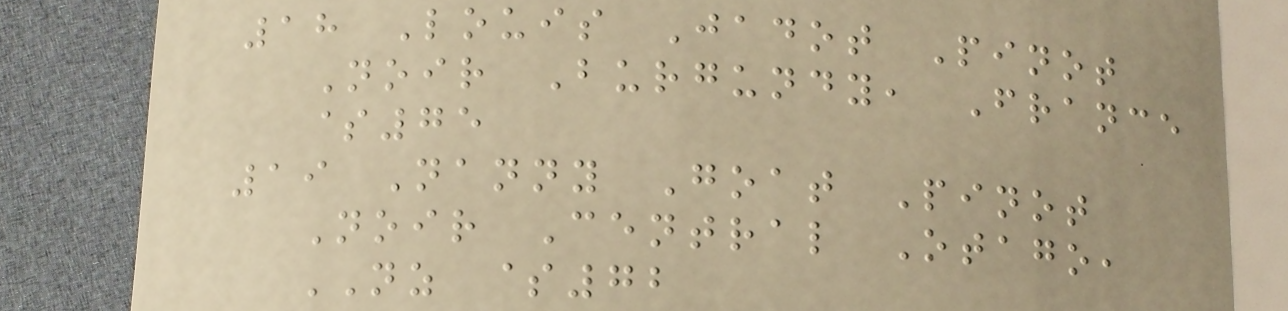18 Louis Jadot Pinot
Noir Burgundy, France
$75
19 Nanny Goat Pinot
Noir Central Otago,
NZ $72
